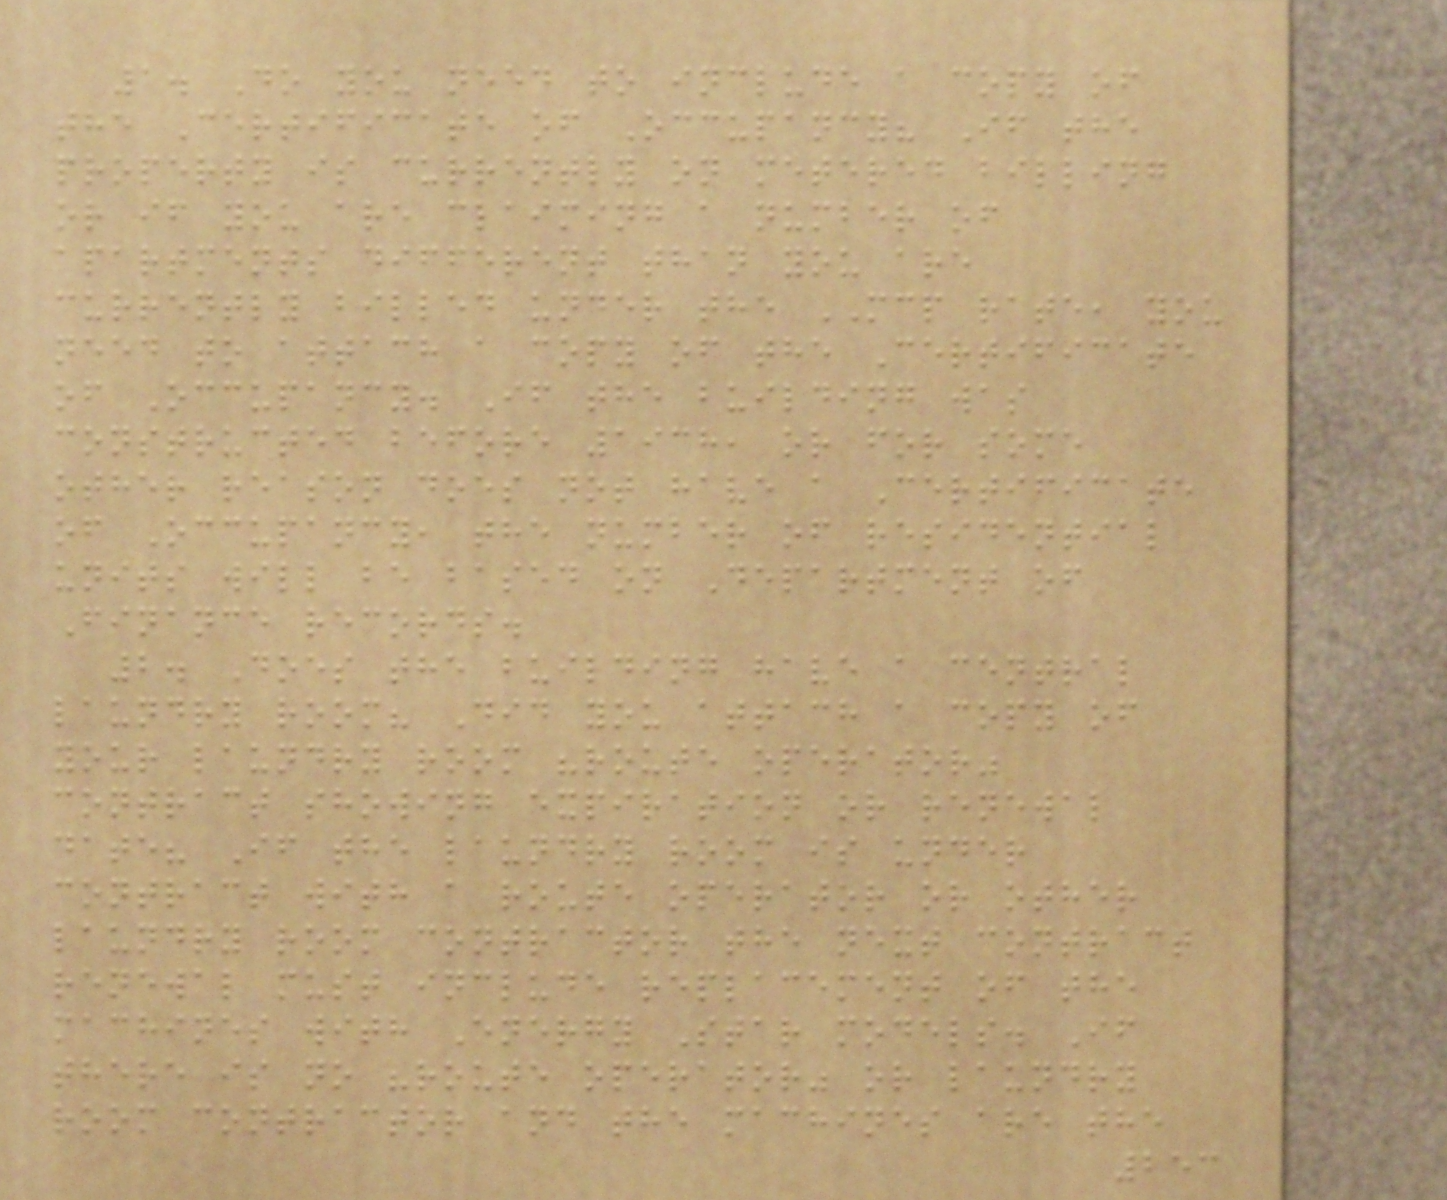1. Do you need to include a copy of
the Certificate of Occupancy? If the
property is currently on metered billing
or if you are claiming a number of
apartments different than you are
currently billed under the MCP rate, you
need to attach a copy of the Certificate
of Occupancy. If the building was
constructed before 1938, or for some
other reason does not have a Certificate
of Occupancy, the number of residential
units will be based on Department of
Finance records.
2. Does the building have a central
laundry room? Did you attach a copy of
your laundry room "route operator"
contract showing expiration or renewal
date? If the laundry room is under
contract with a route operator or other
laundry room contractor the next contract
renewal must include replacement of the
machines with Energy Star models. If
there is no "route operator" or laundry
room contractor and the machines are the
253
